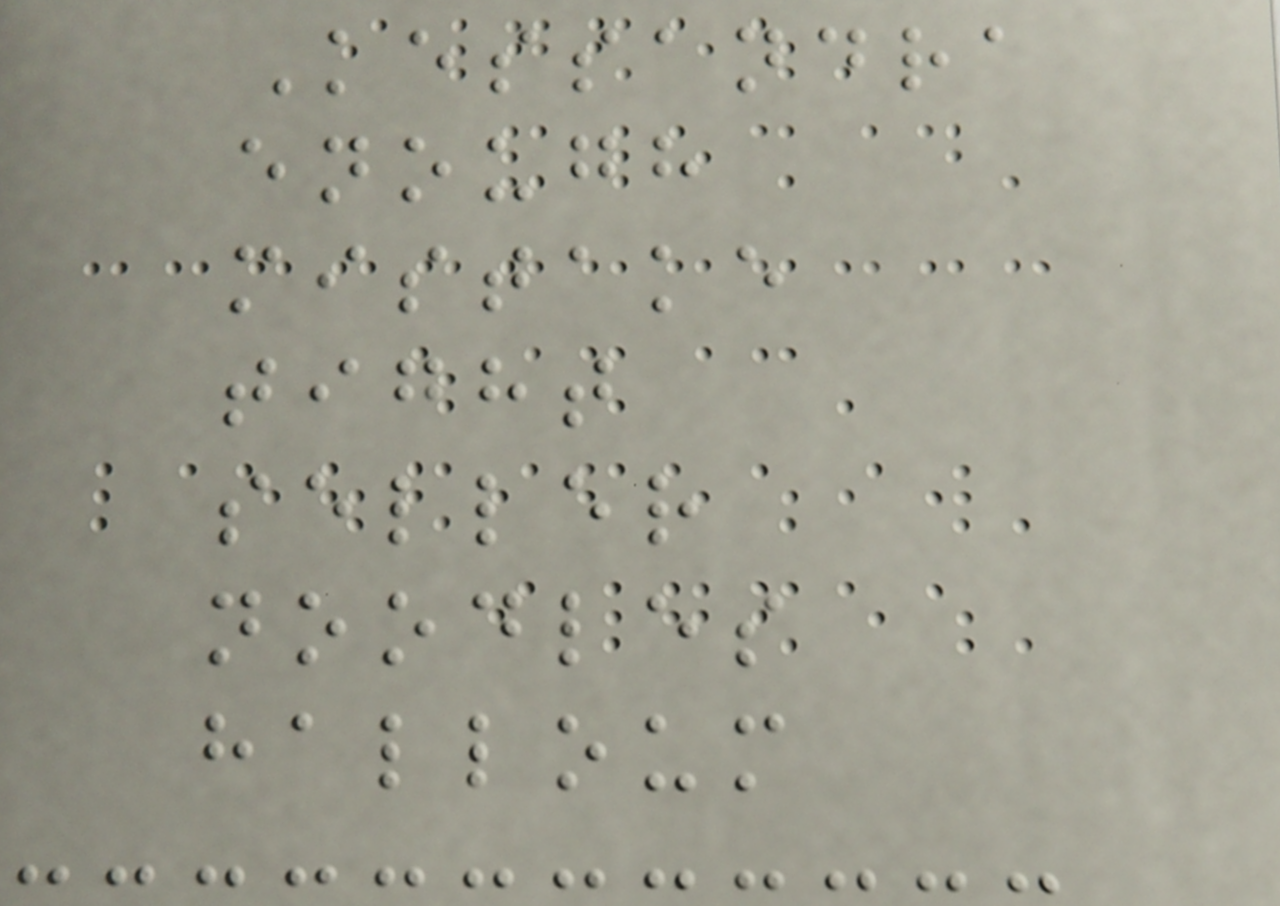Kessandra
enough
mistake
tight
seller
noodles
halloum
